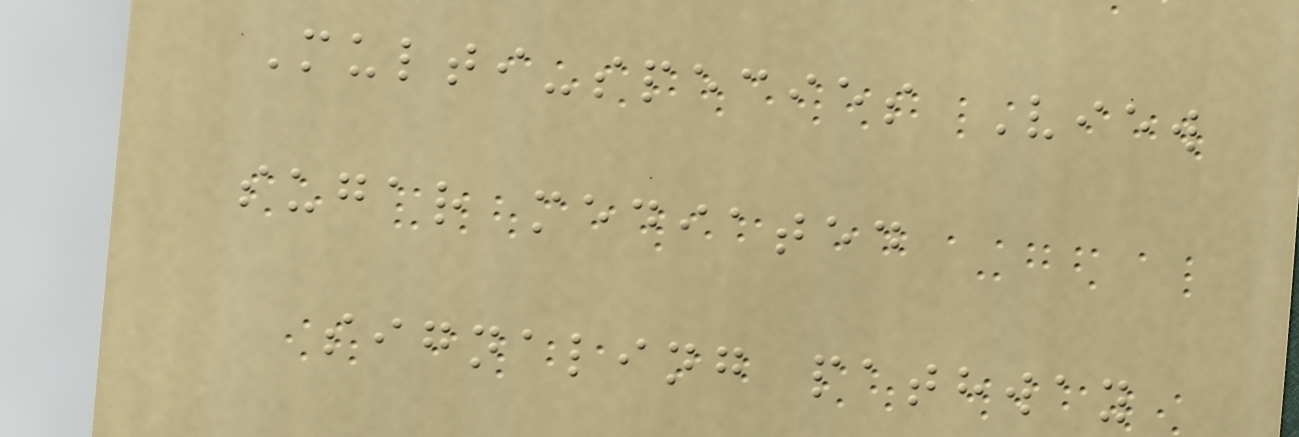Multi-species View
sugar mediated
signaling pathway
